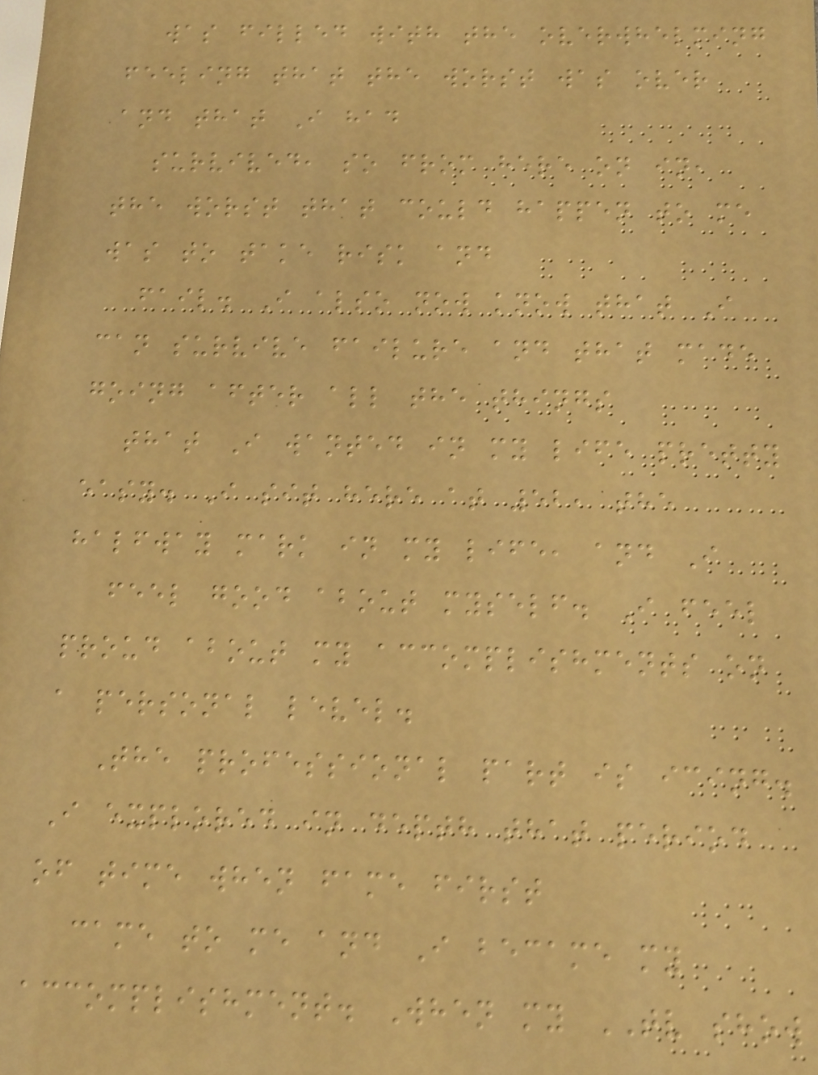was filled with the overwhelming
feeling that the worst was over
and that I had
survived, so from here on in,
the worst that could happen to me
was to take risk and
fail. I also now know that I
can survive failure and that made
going after all the things
that I wanted in my life pretty
easy. I sit here at 52, the
halfway mark in my life, and I
feel good about myself. I feel
proud about my accomplishments on
a personal level.
The professional part is icing.
I explored in depth that period
of time when fame first
came to me and I became my
accomplishment. When my TV show
